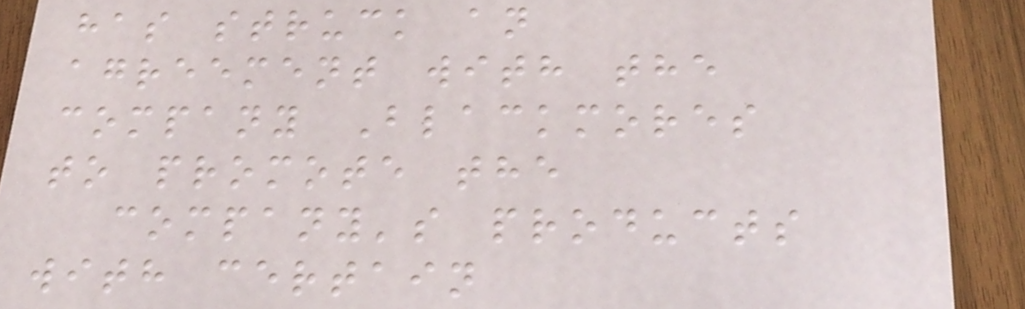has struck an
agreement with the
company Blackmores
to promote the
company's products
with certain
